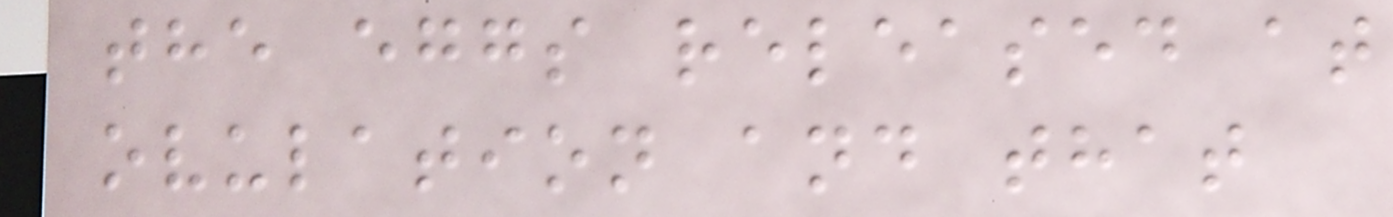the eggs released at
ovulation and that
